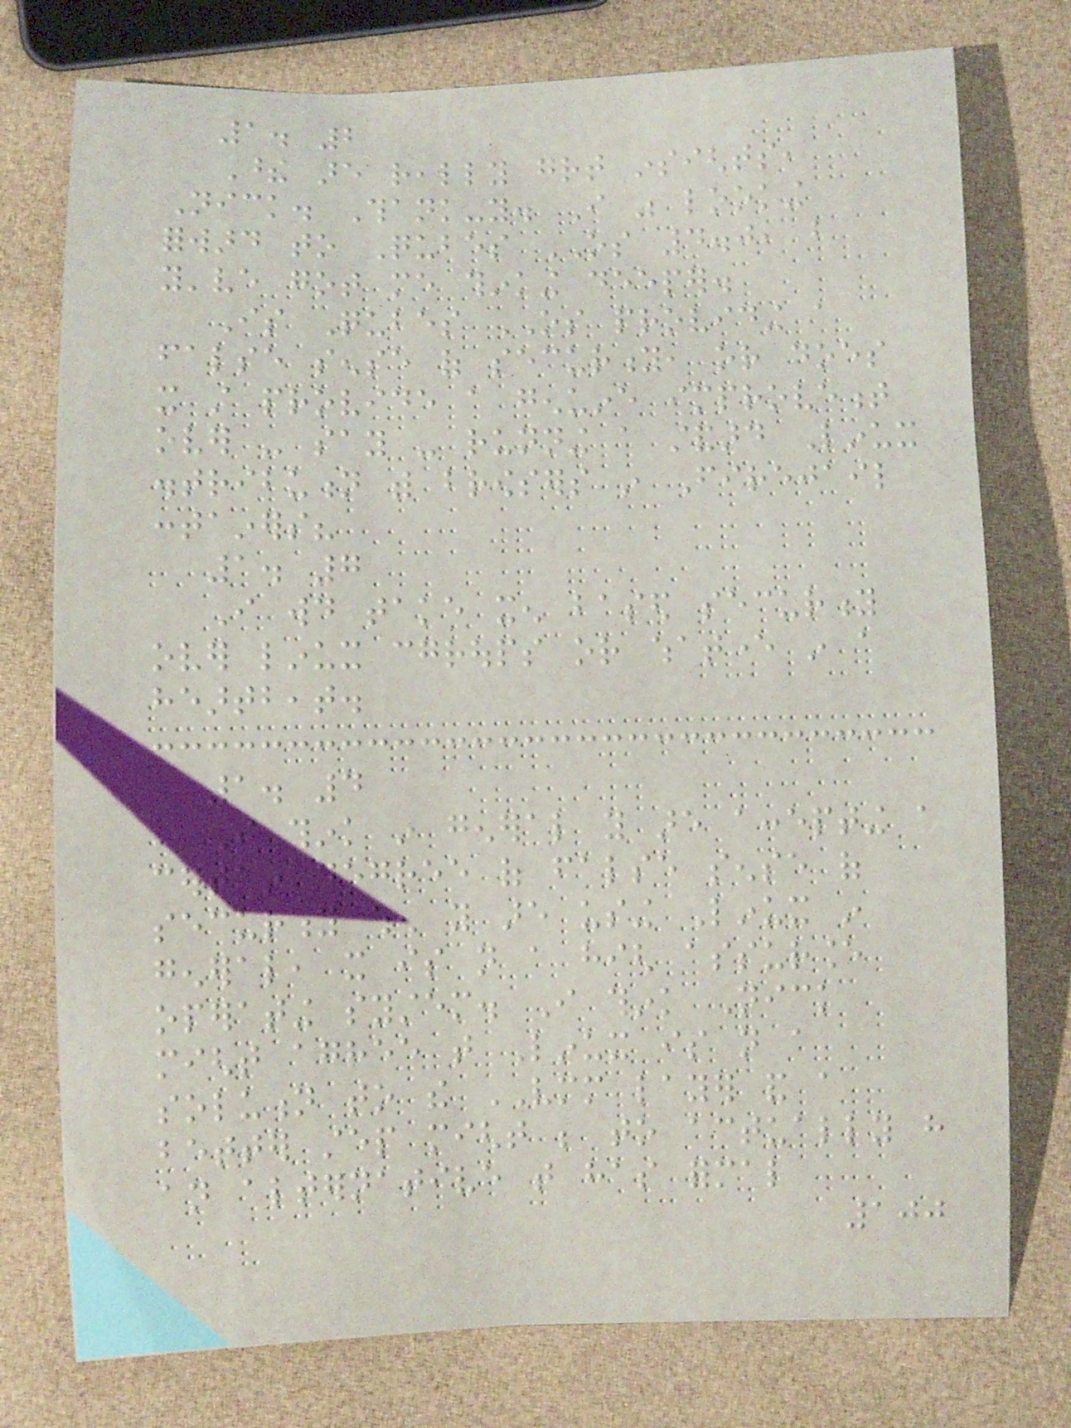1. 2
These are really great insights,
Nick. Thank-you. I was looking
forward to Qubes OS 4.0, but
you've got me thinking deeper.
Is Qubes OS providing a
false sense of security, or does
it still provide a genuine improvement
over - say - running a standard Linux
distribution with browsers in Firejail
containers?
1. 7
I would take xen based security
over linux cgroups or whatever in a
heartbeat.
1. 4
I think in general you are accepting a
certain degree of false sense of
security when you are using Linux in
general, it is not a high assurance
operating system. I think Nick
might agree that Linux is not a
solution to the VMM layer and a
better step might be to actually have
an alternative that has formal
100
